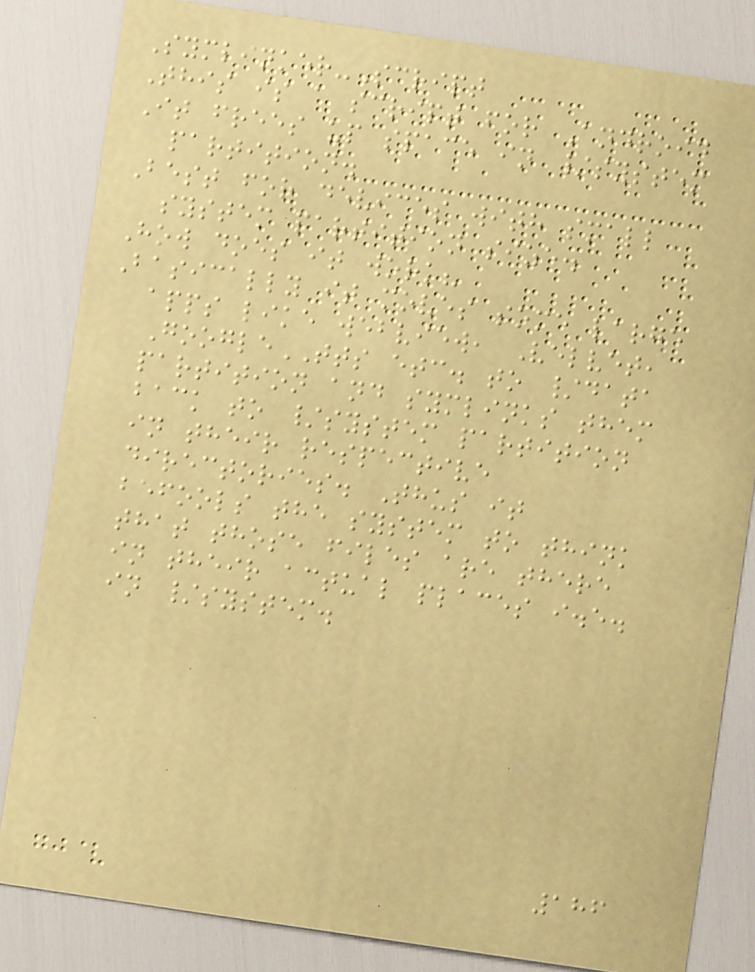Symlinker-Script
This is a script for Android
It frees up space in /system
partition.
Best for devices with small
system partition size.
How does it work?
Basically it moves some large
apps like webview, Velvet,
GoogleTTS etc. to /data
partition and symlinks them
back to /system partition
in their respective
directories. Thus it
befools the system to think
that those files are there
in their actual places i.e.
in /system.
186
